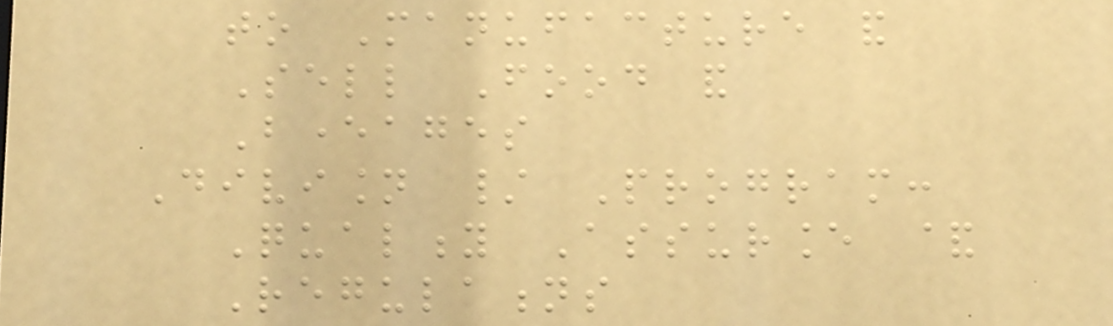to Manufacture and
Sell Food and
Beverages
Division / Program:
Quality Assurance &
Regulations
